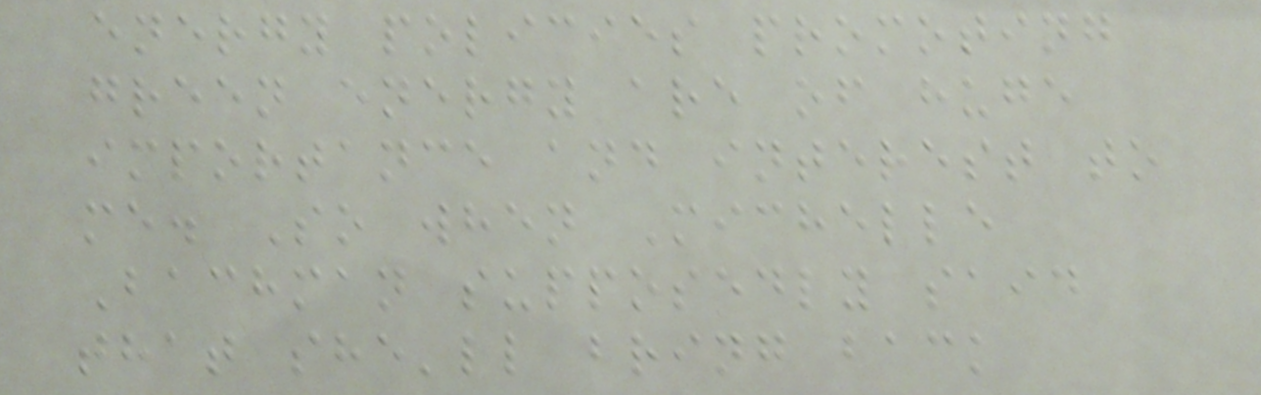energy policies promoting
green energy are of huge
importance and interest to
me. So when Michelle
Bachman supposedly said
that she'll bring back
